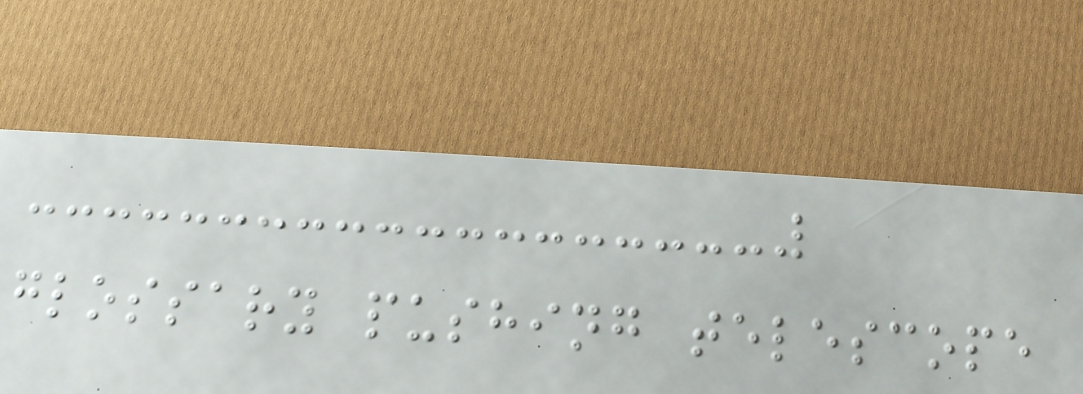glossary pushing telescope
